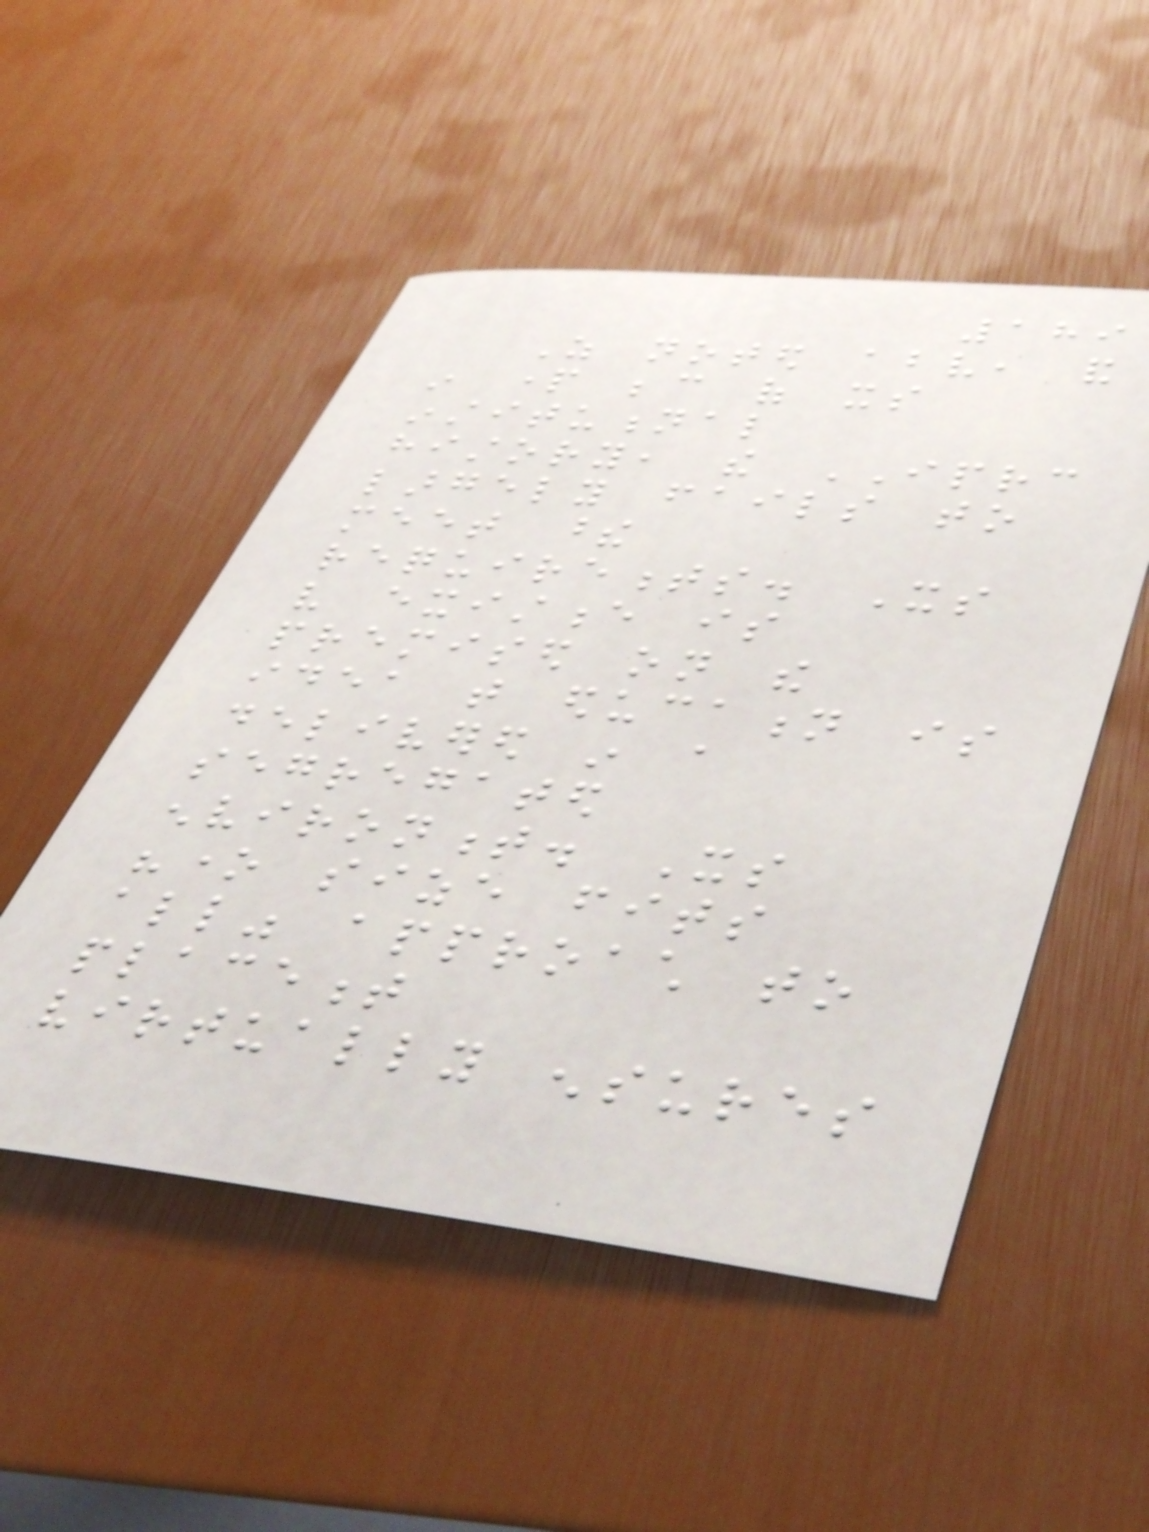189
As noted above, and
in part because of its
institutional
history, the IPRC
largely fails to
meet these
requirements. Its
very existence is
premised on the
idea that education is
delivered in a
segregated
environment. Its
"one size fits
all" approach to
placement
virtually ensures
